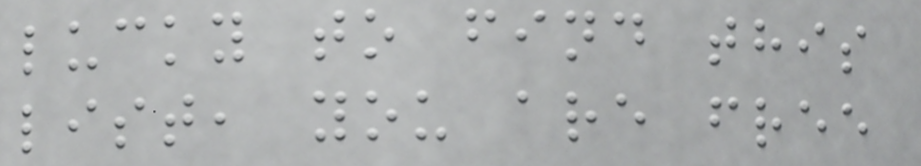lucky to find this
list, you are free
